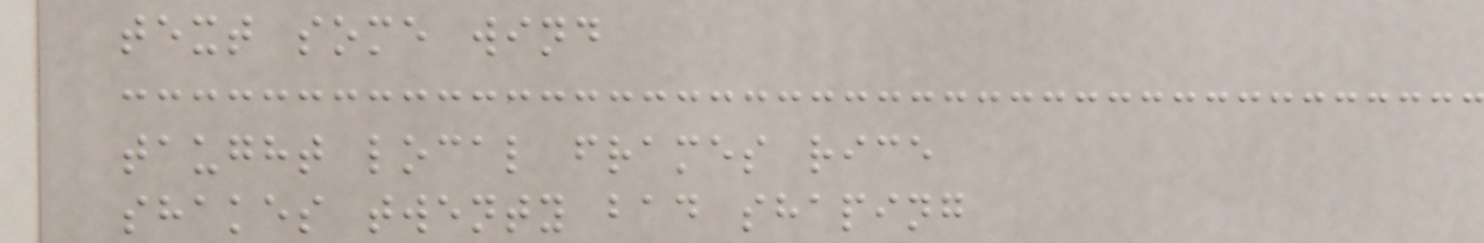text some wind
taught local frames rice
shakes twenty bad shaping
